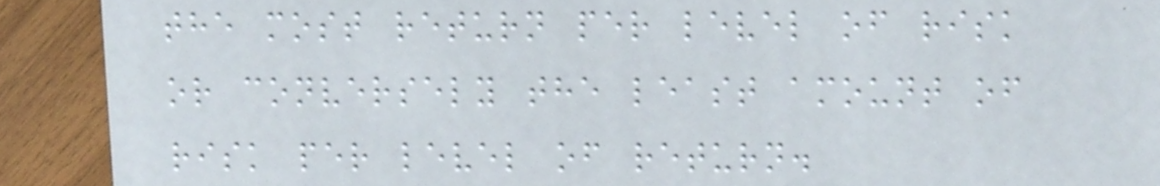the most return per level of risk
or conversely the least amount of
risk per level of return.
